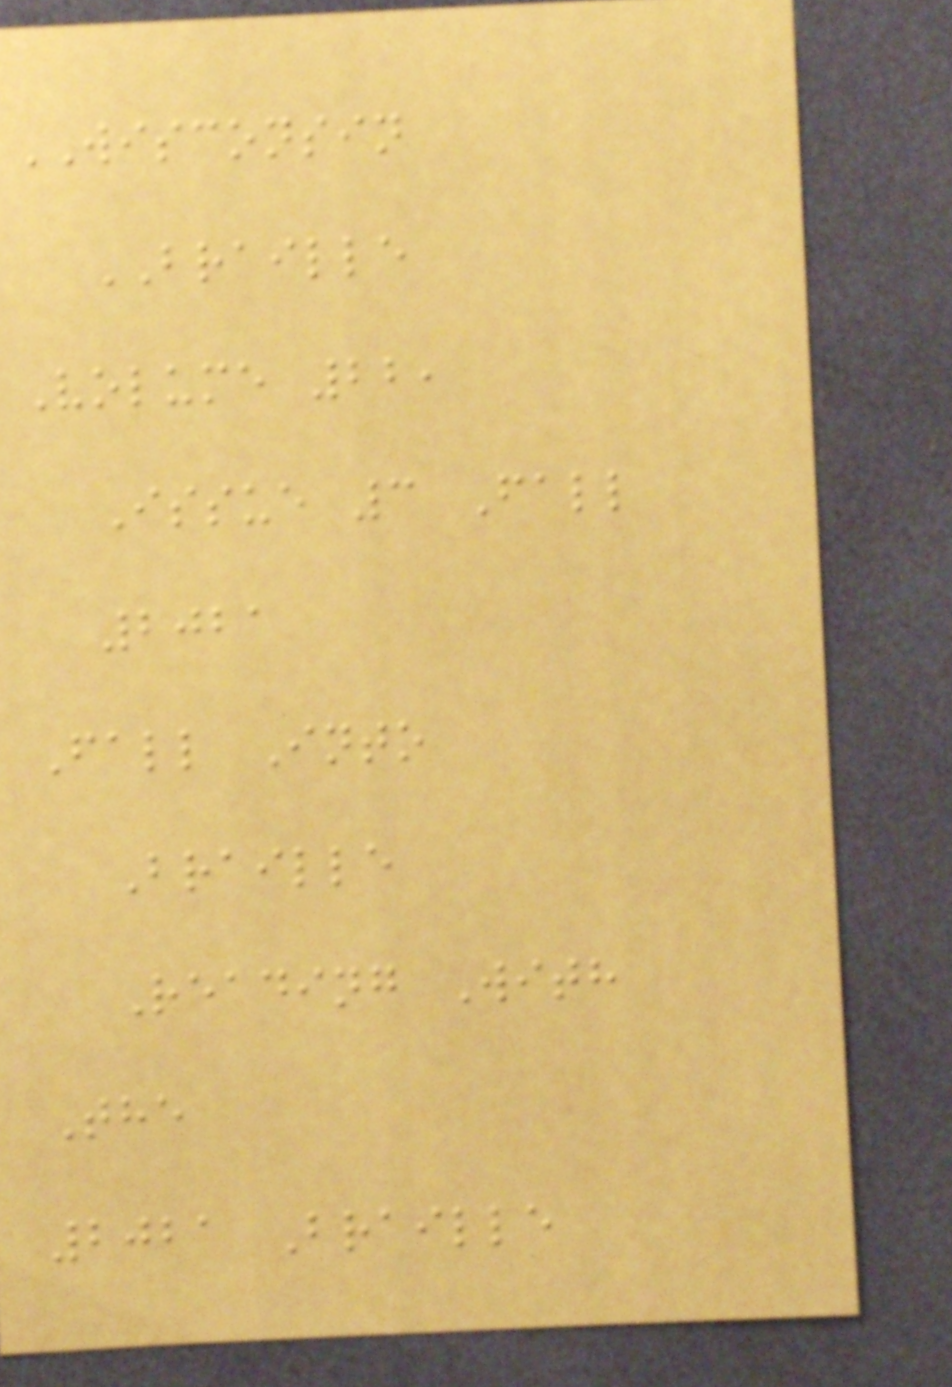WISCONSIN
BRAILLE
Volume 22,
Issue 3 Fall
2021
Fall Into
Braille
Reading With
The
2021 Braille
